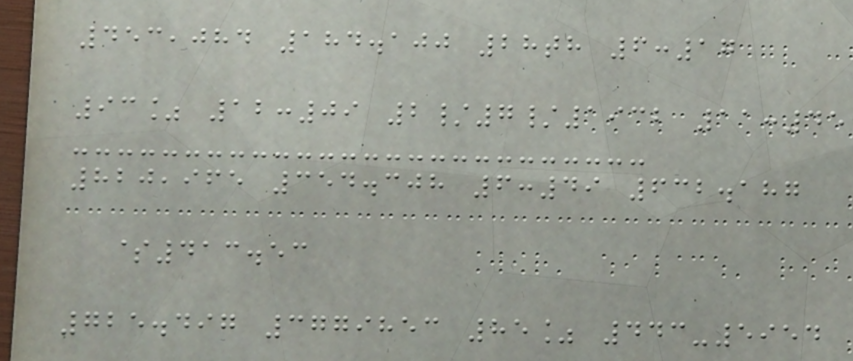453,084 184.100 28th 6:17
93% 12:09 2/7/1932 11:45
820,965 354.308 6:49 632.187
$413.53
725.497 3779853 85% 443-5954
